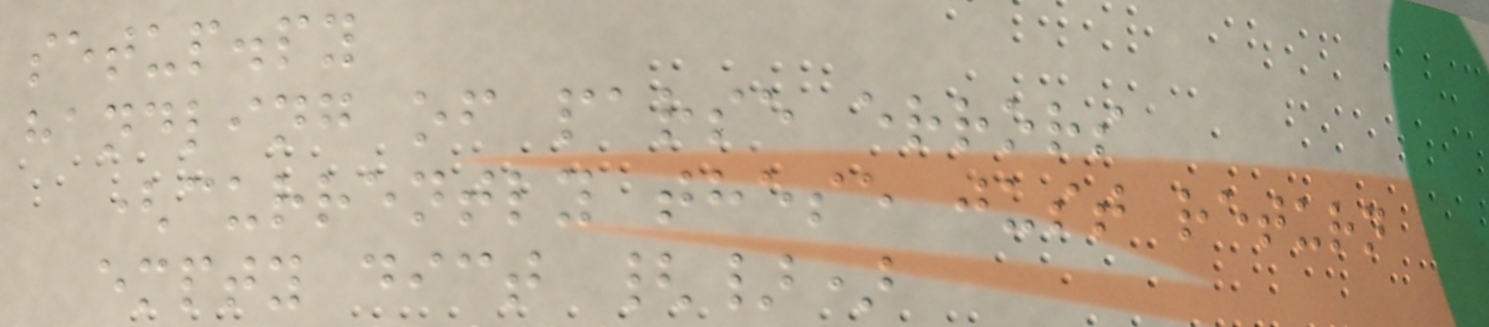setup.py
handling of parse errors
(currently these just return
empty dict {})
